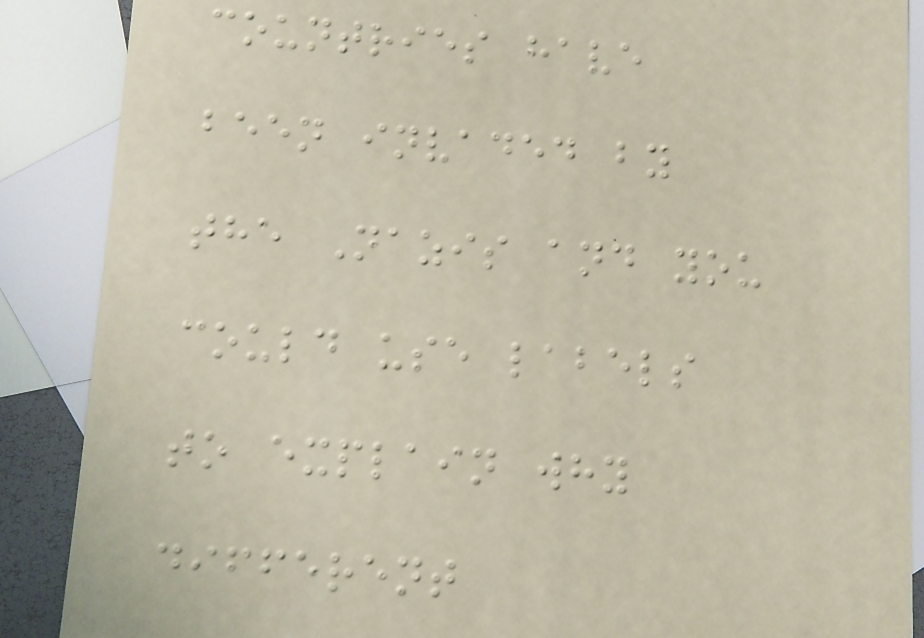countries have
been invaded by
the Nazis and you
could use labels
to explain why
different
